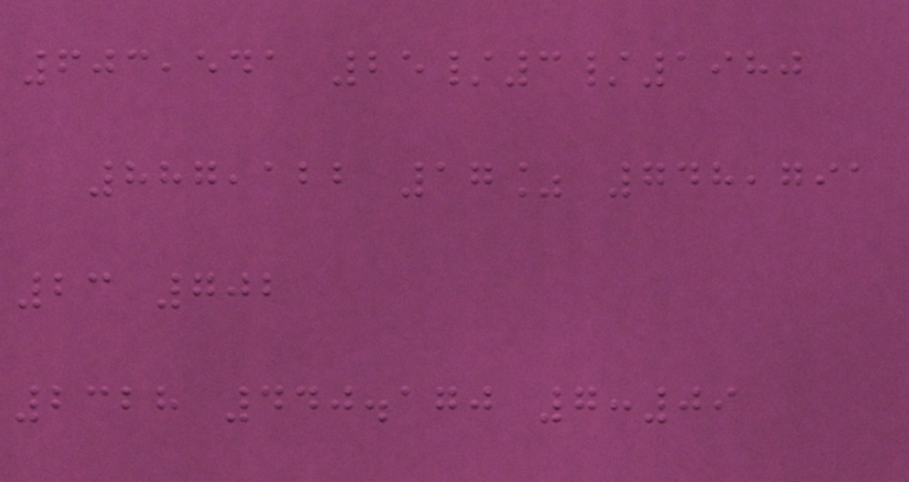603,541 25/3/1980
887,122 17% 748,791
23 702
2328 440.170 7:09
